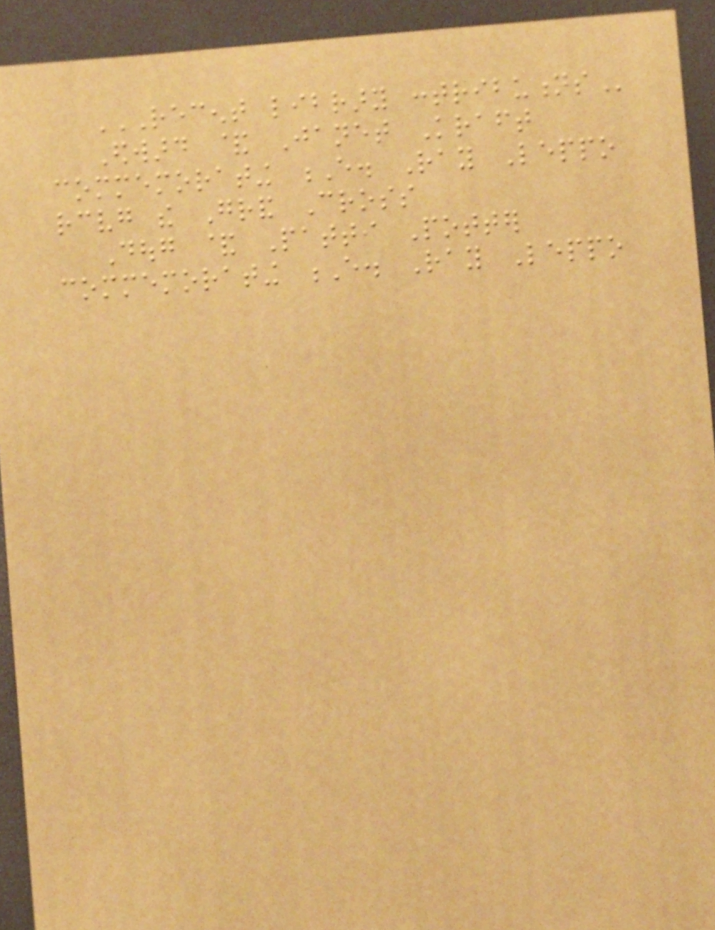RECENT LIBRARY CONTRIBUTIONS
Edward & Janet Kraft
commemorating E. Ray Leppo
receiving the Grand Cross
Doug & Patti Potter
commemorating E. Ray Leppo
